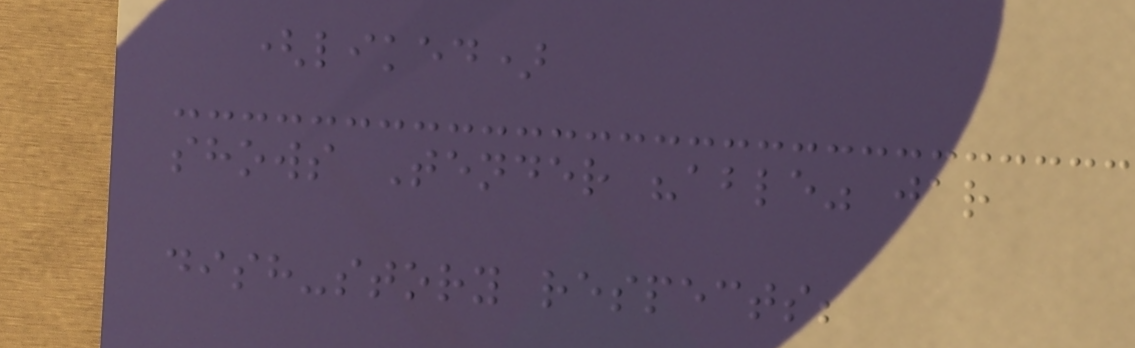(liked)
shows Tender "able" jar
dish-story respects;
